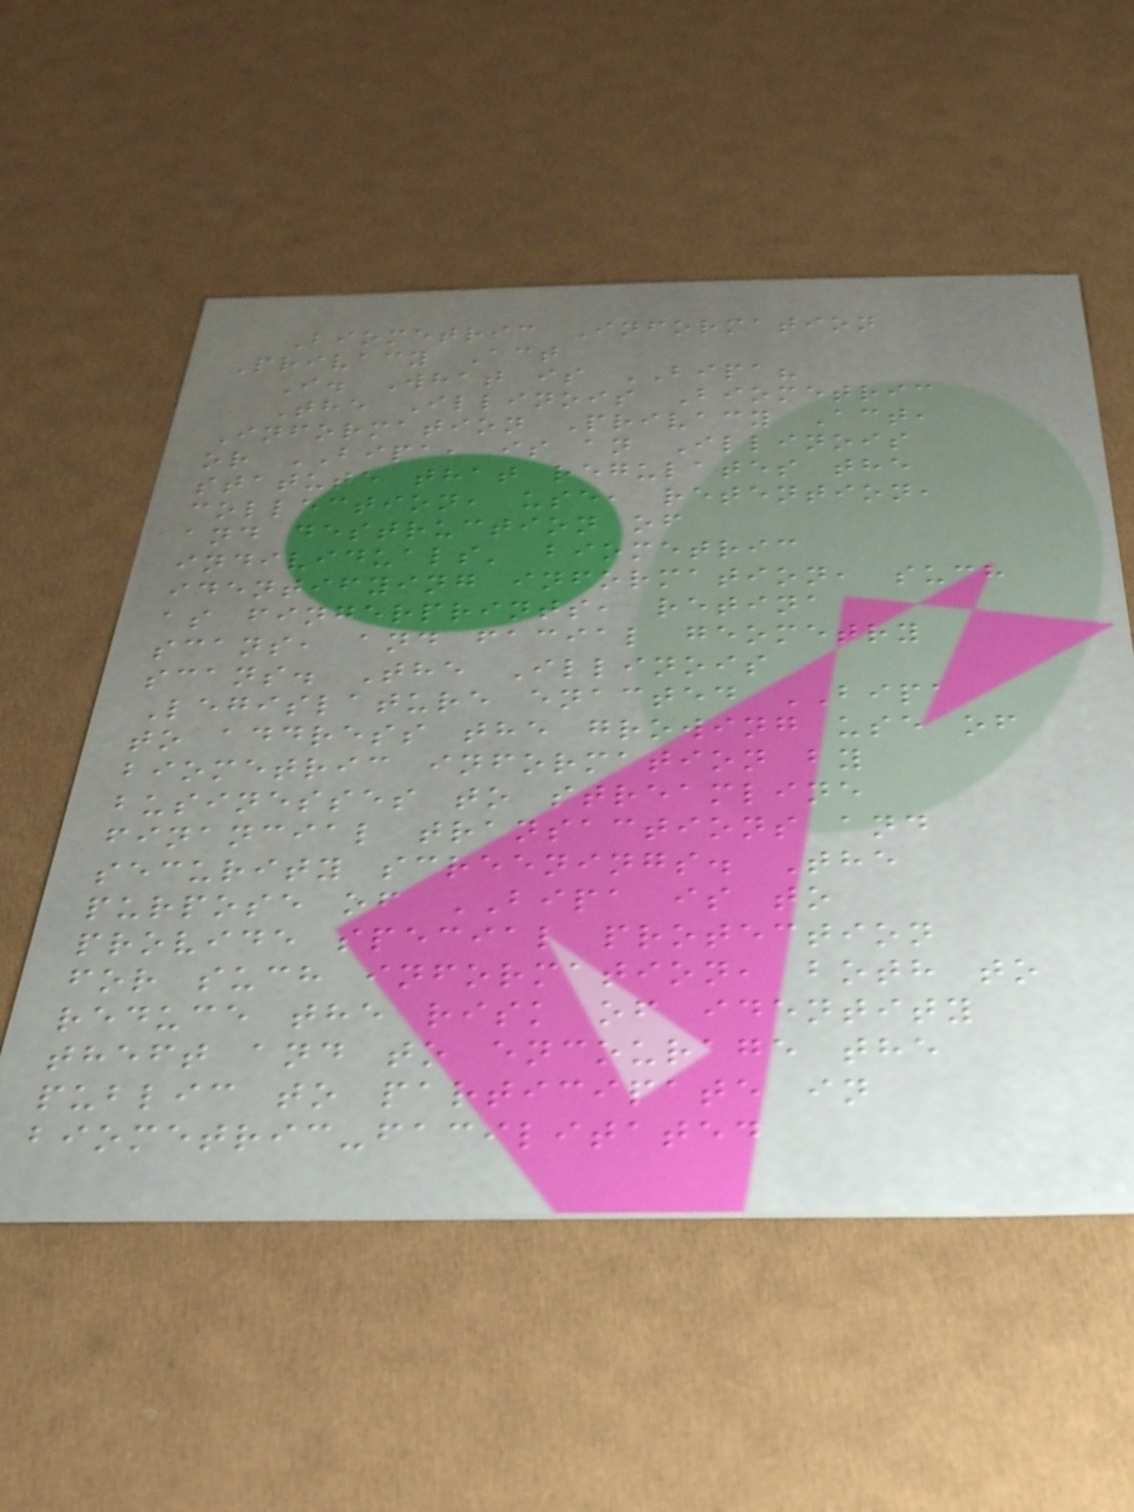Biometric Information
Privacy Act
I. What is BIPA?
The Illinois Biometric
Information Privacy Act,
or BIPA, is an Illinois
statute that regulates the
collection, use, retention,
and destruction of
individuals' biometric
identifying information, such
as fingerprints, retina
scans, and facial geometry
scans. The Illinois
Legislature enacted BIPA
to address the growing use of
biometric information by
businesses to streamline
financial transactions and
security screenings. The
purpose of BIPA is to
provide special protection
for such information, both to
reduce the risk of identity
theft and to encourage the
public to participate in
biometric-facilitated
